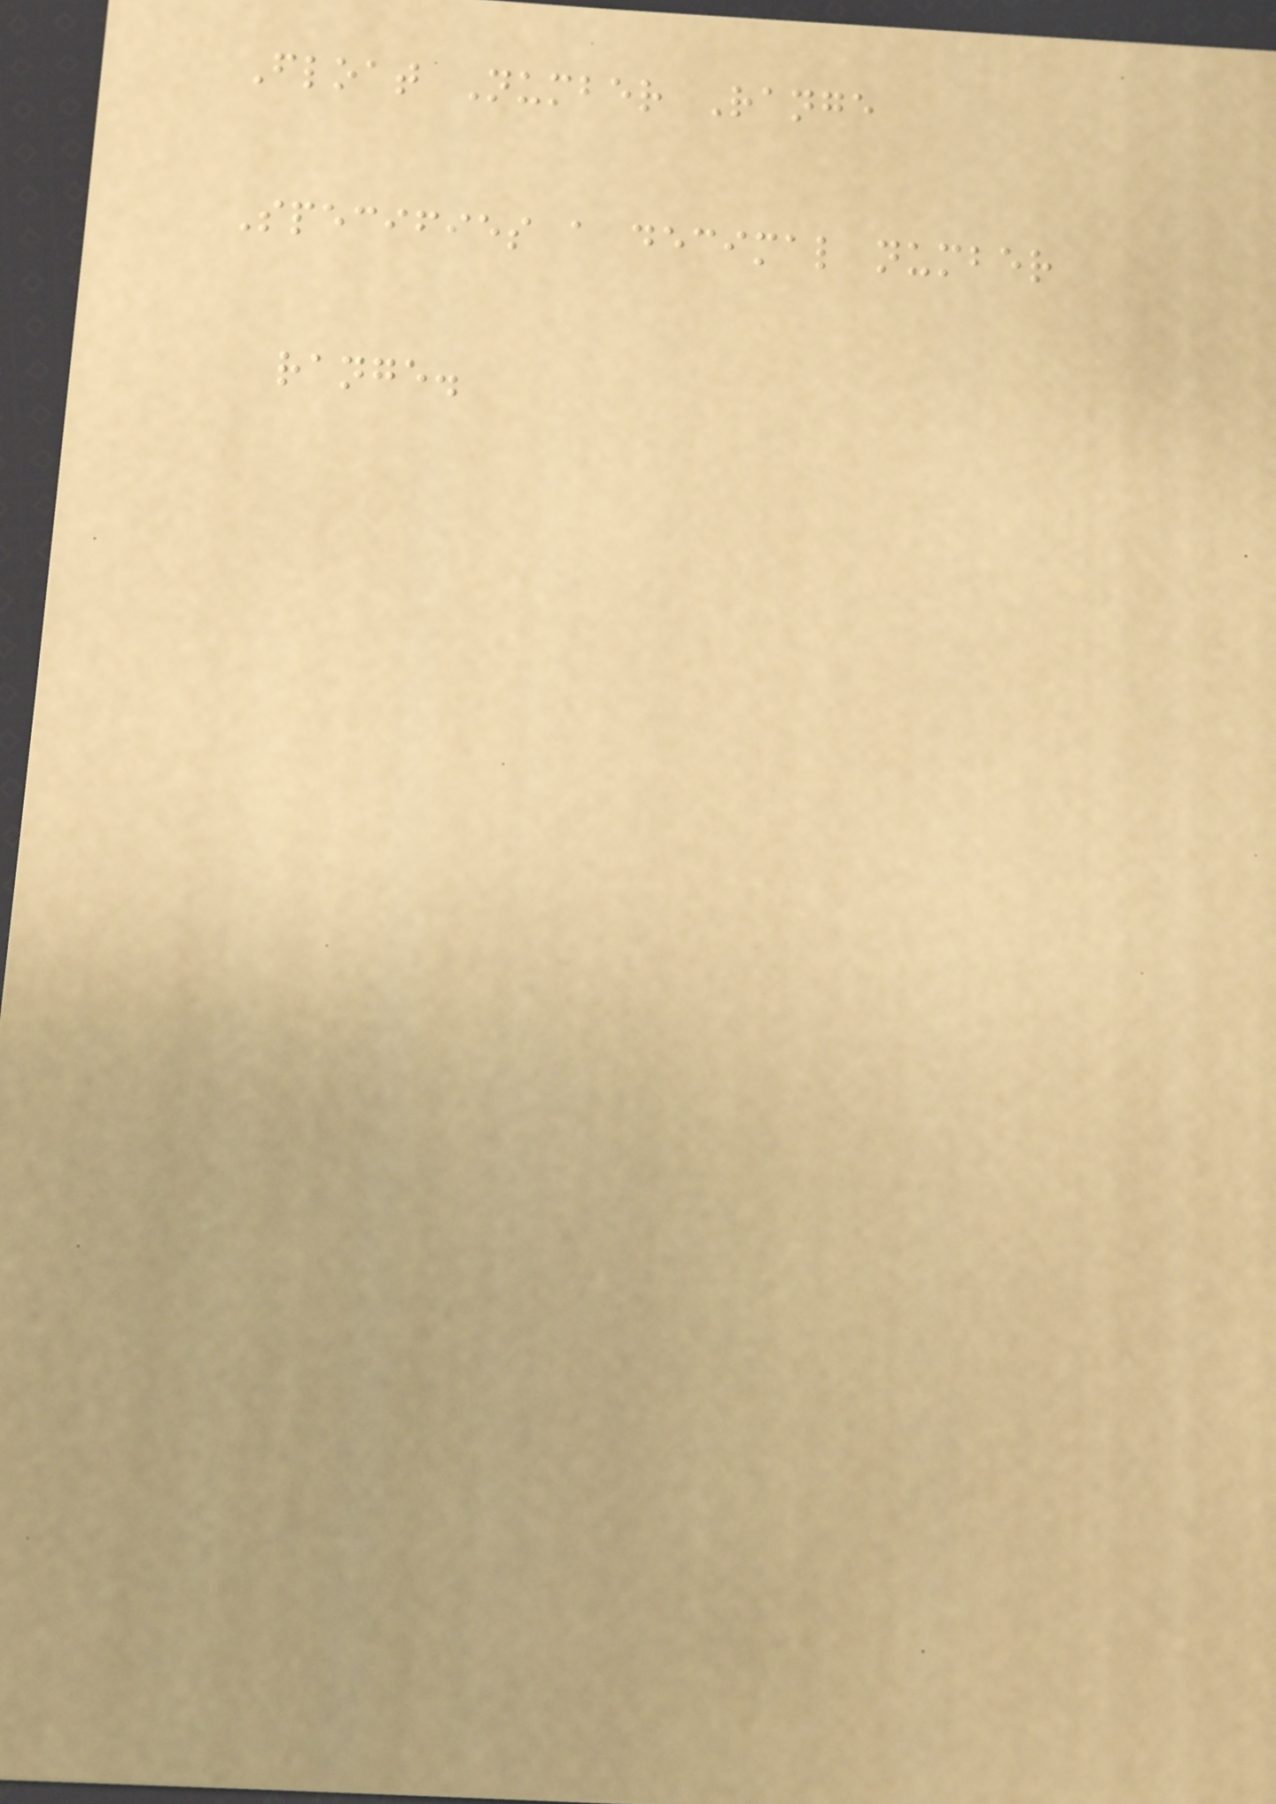Float Number Range
Specifies a decimal number
range.
